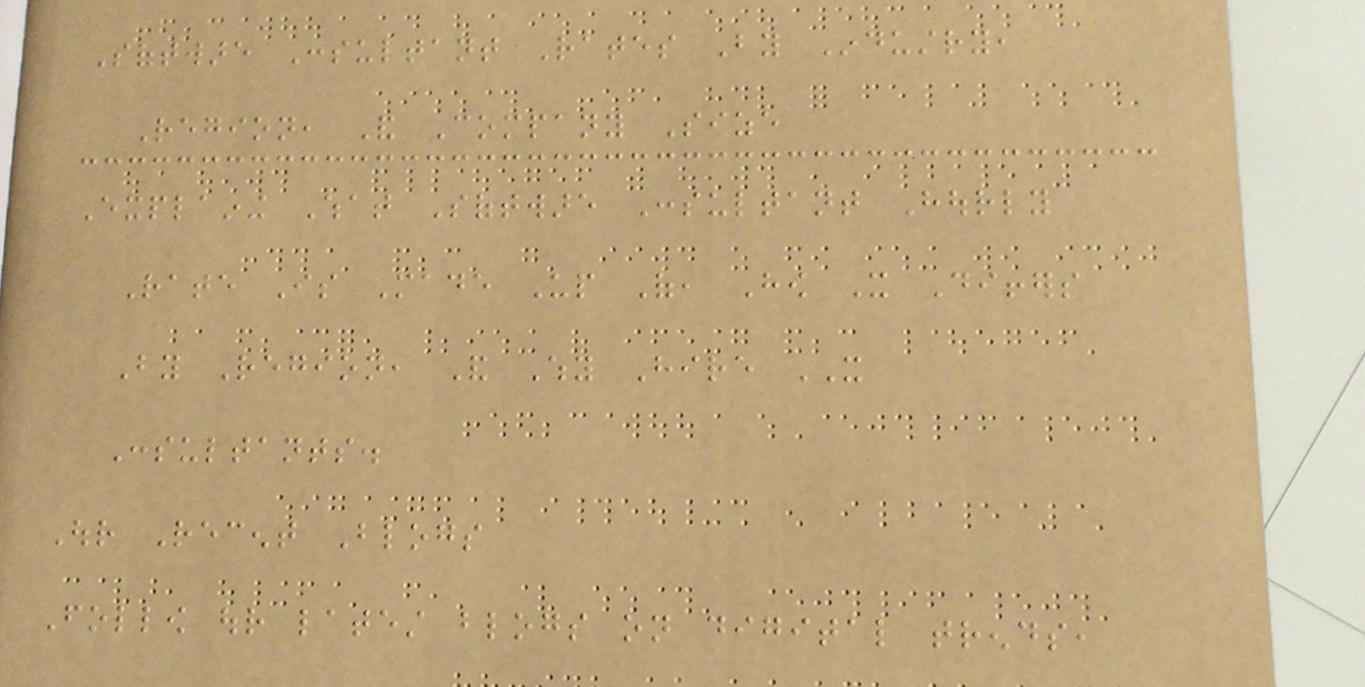Software Consultant Rates By Industry,
Region, And Company Size
Explaining What Software Consultant Hourly
Rate Is Made Up Of, How It Differs
By Region, And Why Hire IT
Consultants.
Our Recent Blogs
Follow our latest blogs on digital trends,
